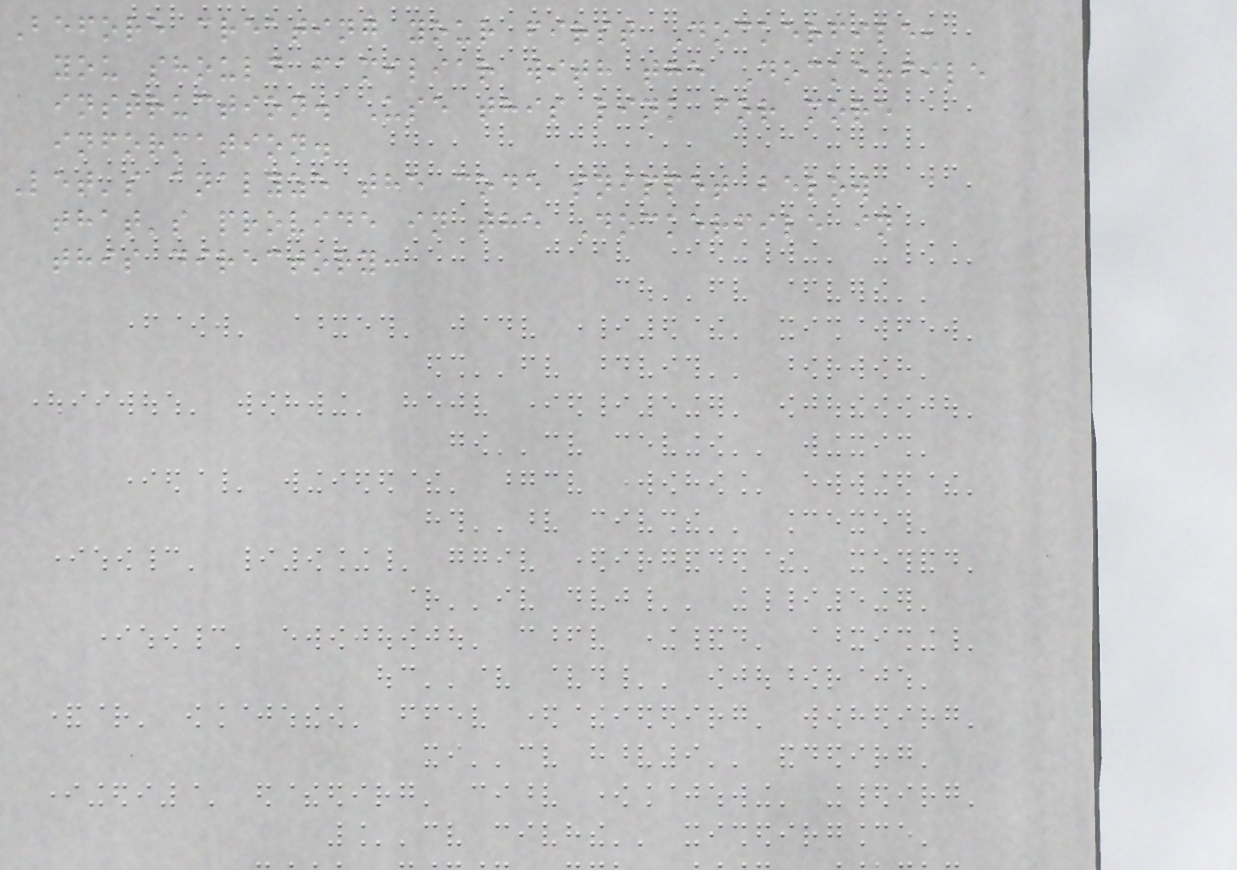Before creating your first Dockerfile,
you should familiar with the Dockerfile
instruction. Use this link for more
information.
Let's analyze the code snippet below
that's provide in the Dockerfile in
this directory:
